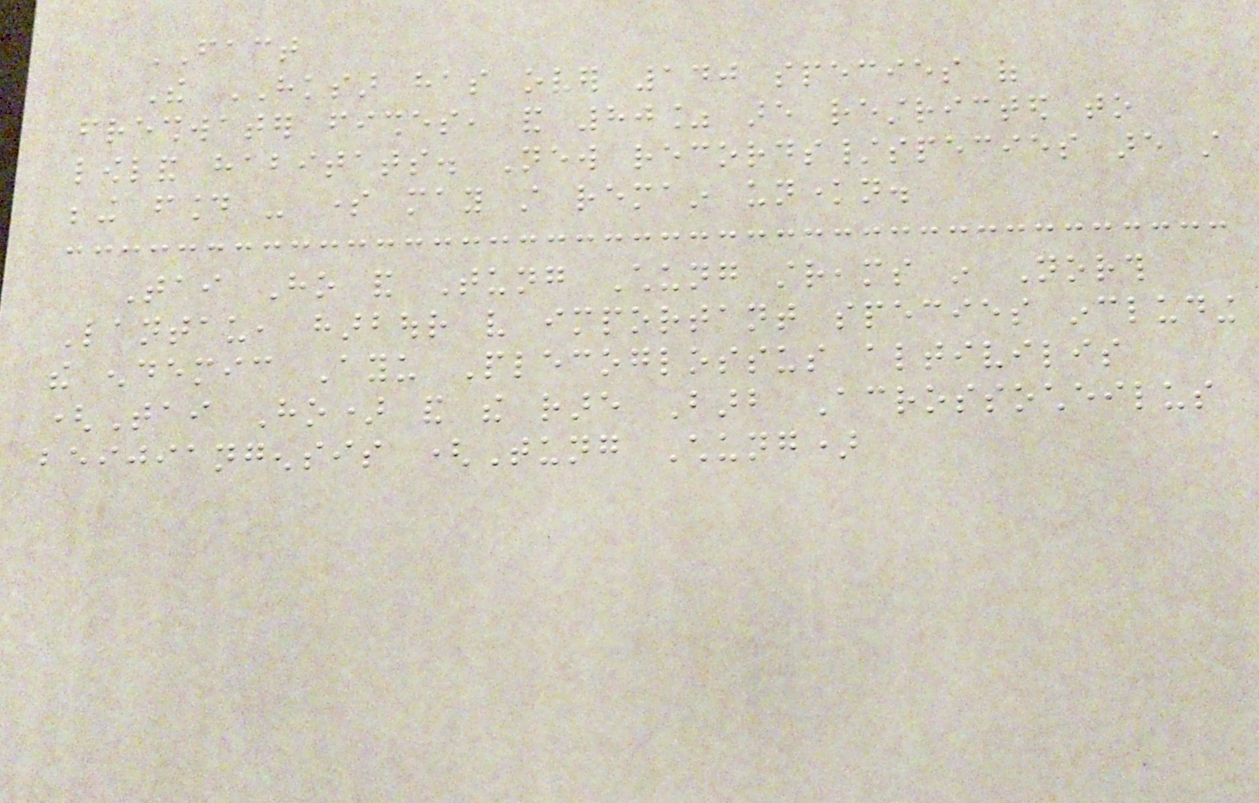FACT
The HKSAR has over 140 species of
freshwater fishes, and 80% are restricted to
lowland habitats. New records/species are still
being found - some may still remain unknown.
Tai Ho and Tung Chung streams in North
Lantau, harbour very important species including
the endemic Ayu Plecoglossus altivilis
(Tai Ho) and the rare Barb Acrossocheilus
beijiangensis (Tung Chung)
